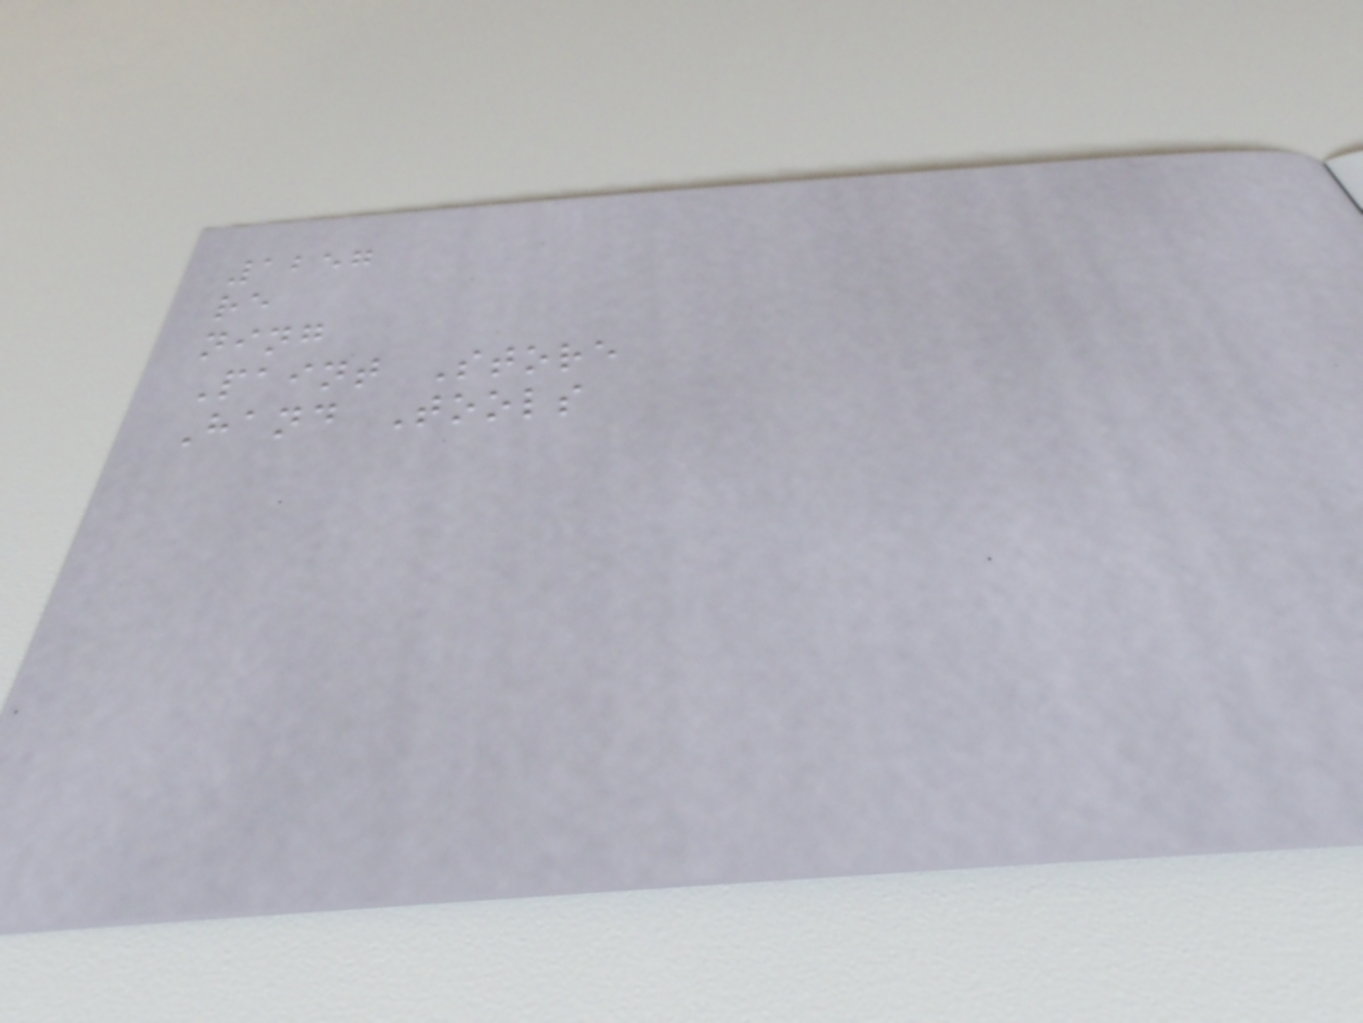1257
re
ning
Paint Store
Hand Tools
